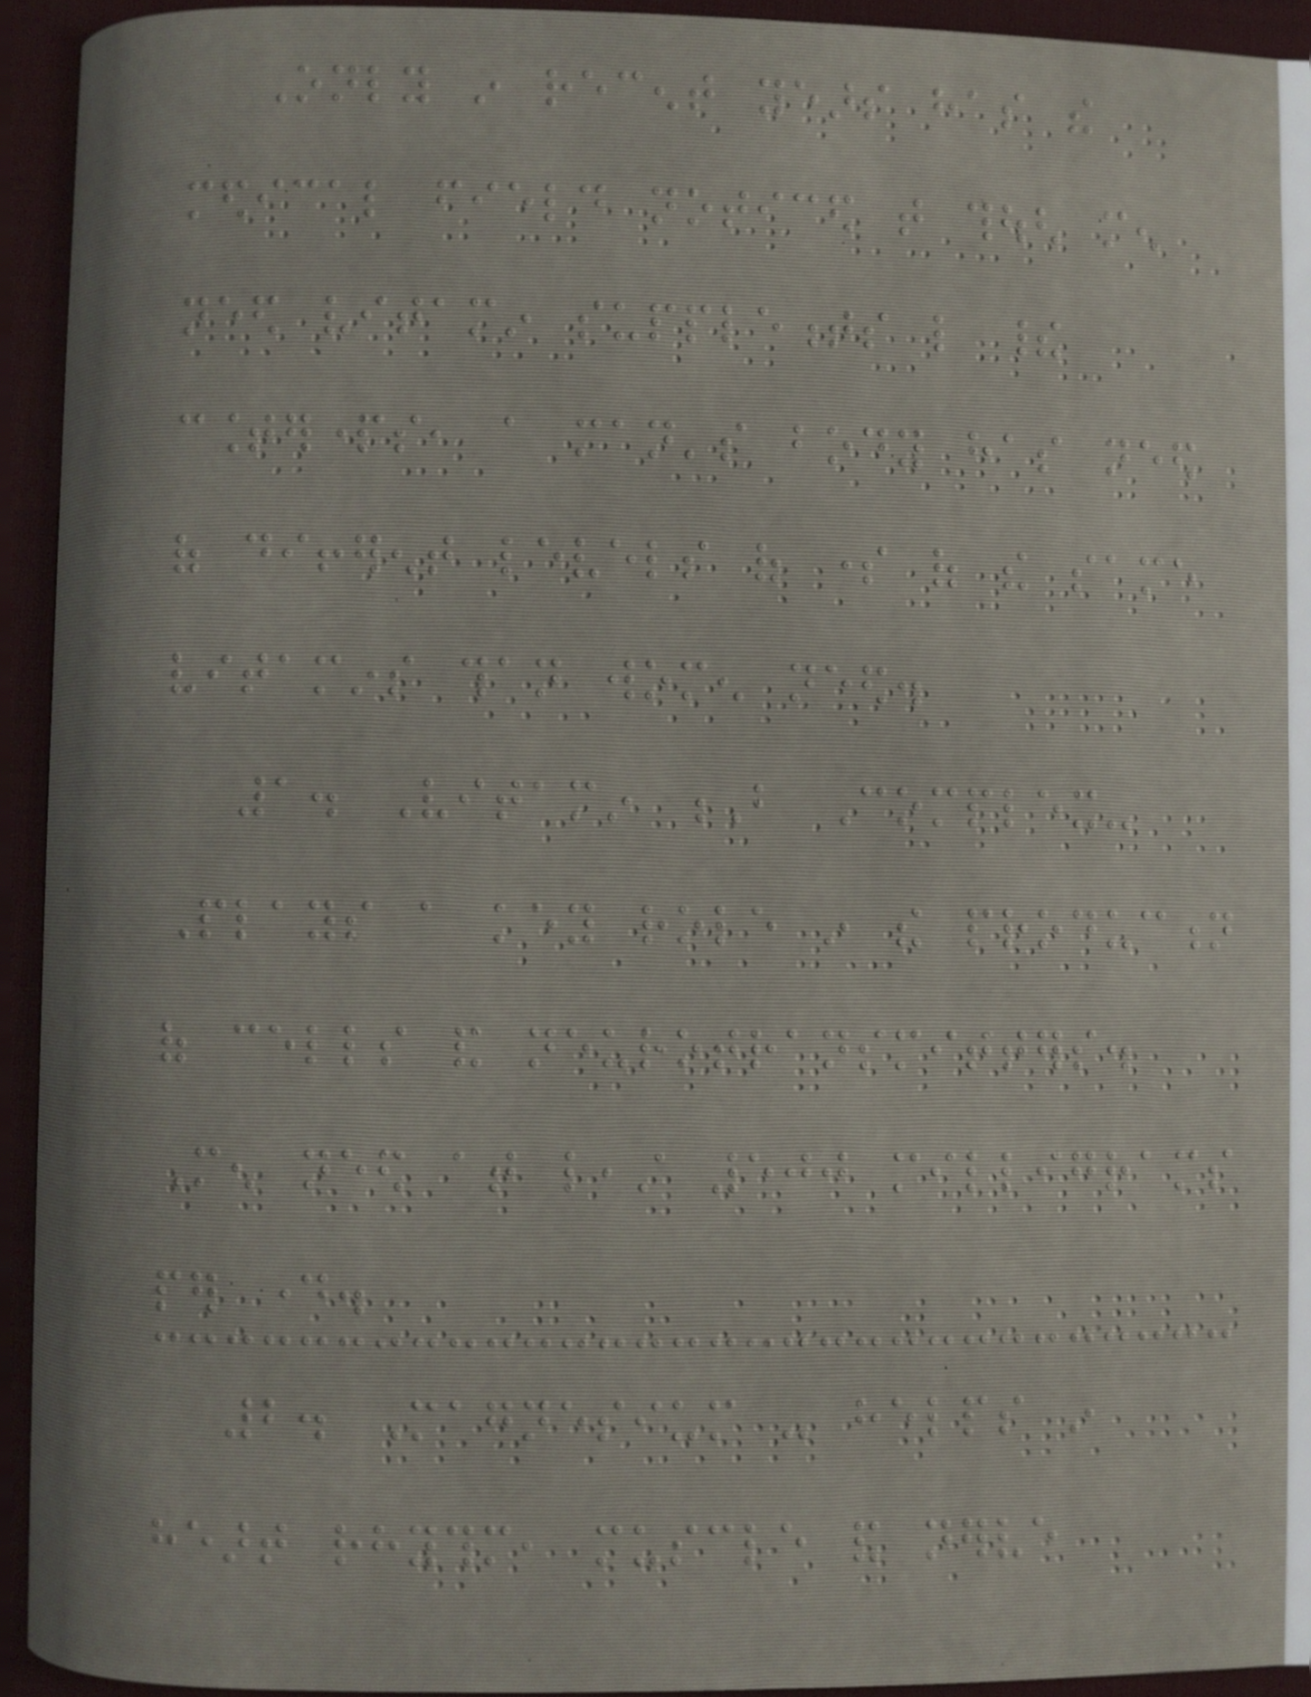Only in recent years has the
medical field noticed that though men
need vitamin supplements like their
counterparts, a man's body has need
of different levels of some of the same
vitamins than women need.
1. Vitamin B Complex-
Plays a key role in the production
of cells and neurotransmitters.
Men need at least 500 milligrams
per day.
2. Magnesium - helps in
heart rhythm, muscle and nerve
